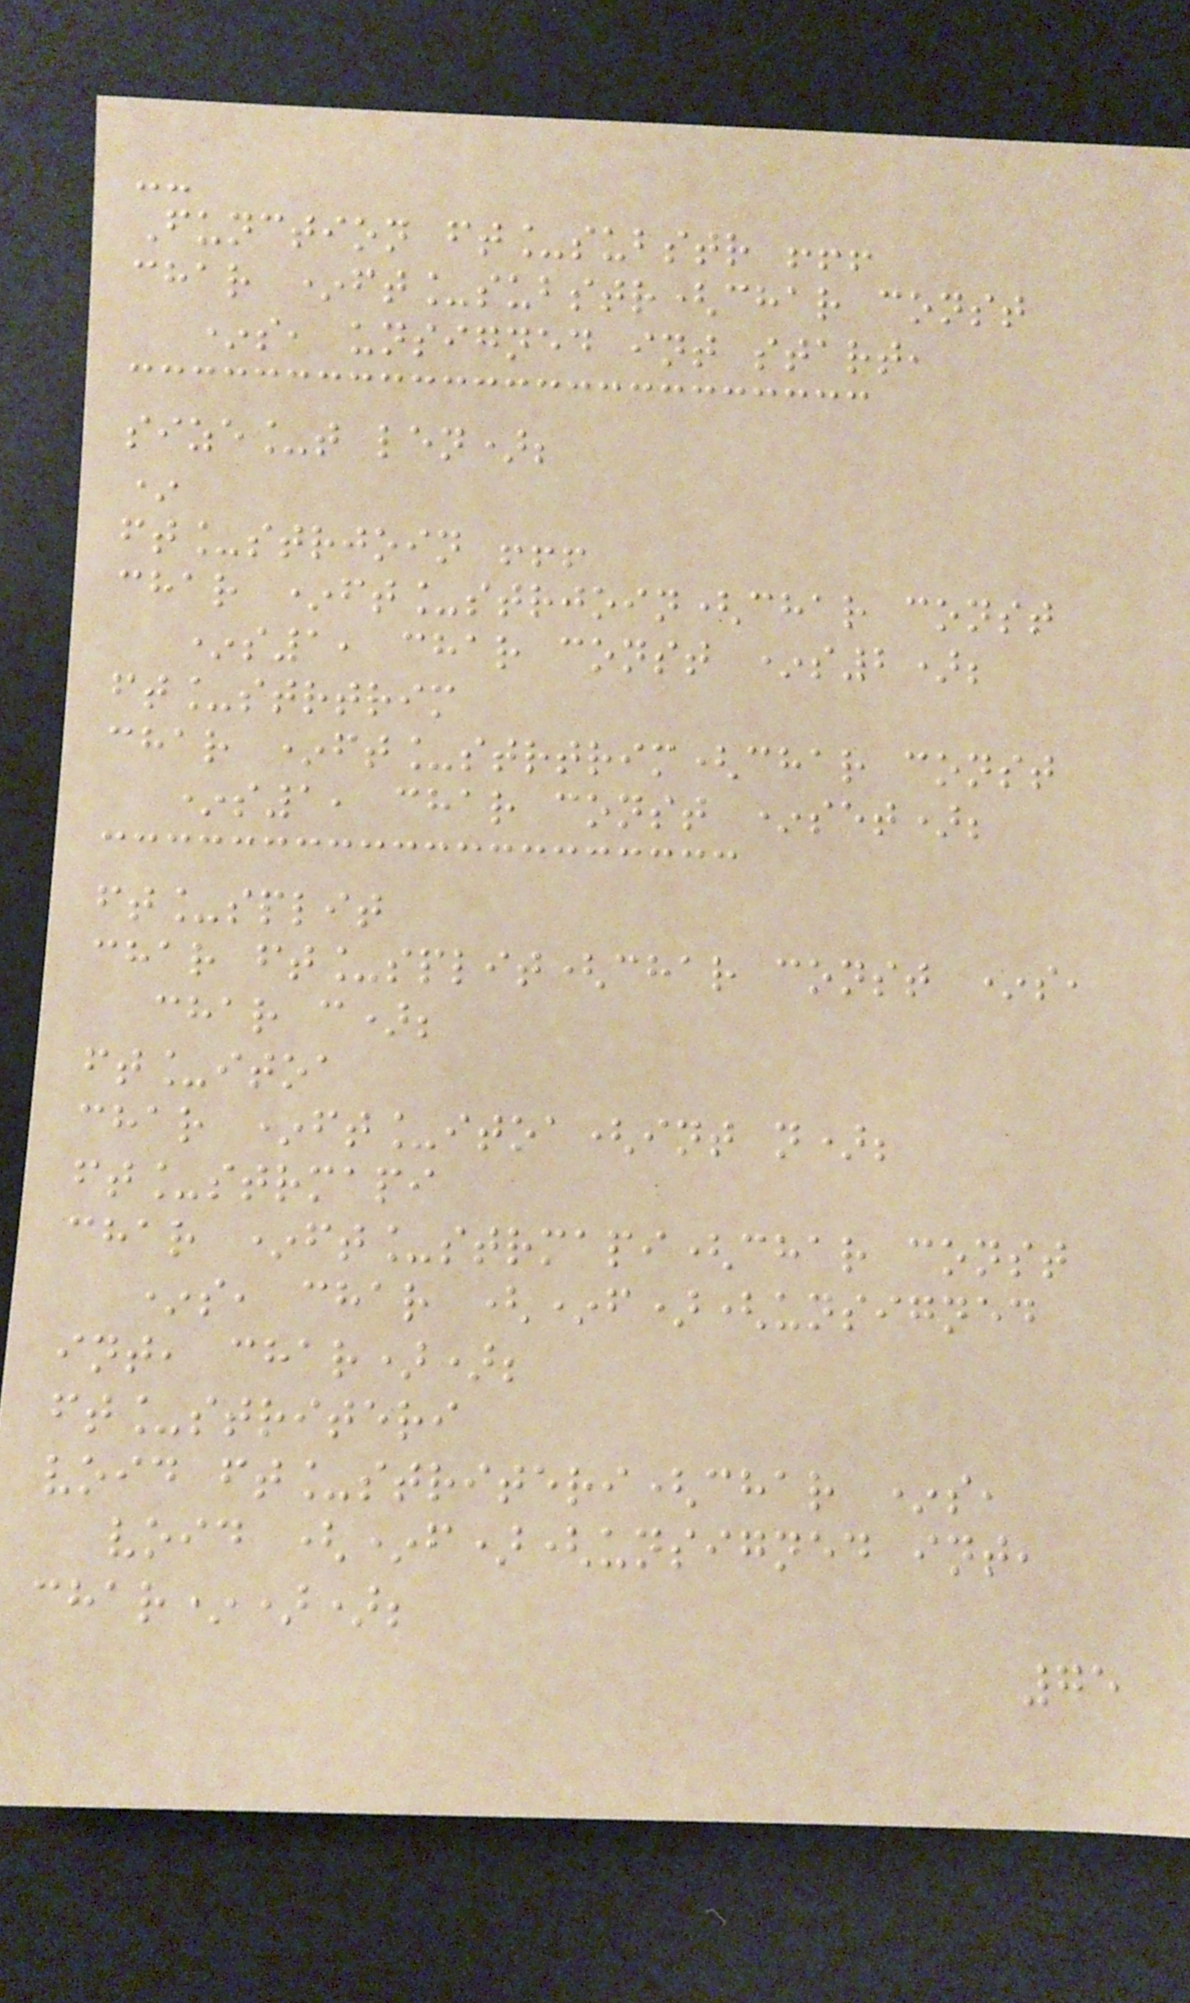--
Function ft_substr !!!
char *ft_substr(char const
*s, unsigned int start,
size_t len);
*
ft_strjoin !!!
char *ft_strjoin(char const
*s1, char const *s2);
ft_strtrim
char *ft_strtrim(char const
*s1, char const *set);
ft_split
char ft_split(char const *s,
char c);
ft_itoa
char *ft_itoa(int n);
ft_strmapi
char *ft_strmapi(char const
*s, char (*f)(unsigned
int, char));
ft_striteri
void ft_striteri(char *s,
void (*f)(unsigned int,
char*));
75
